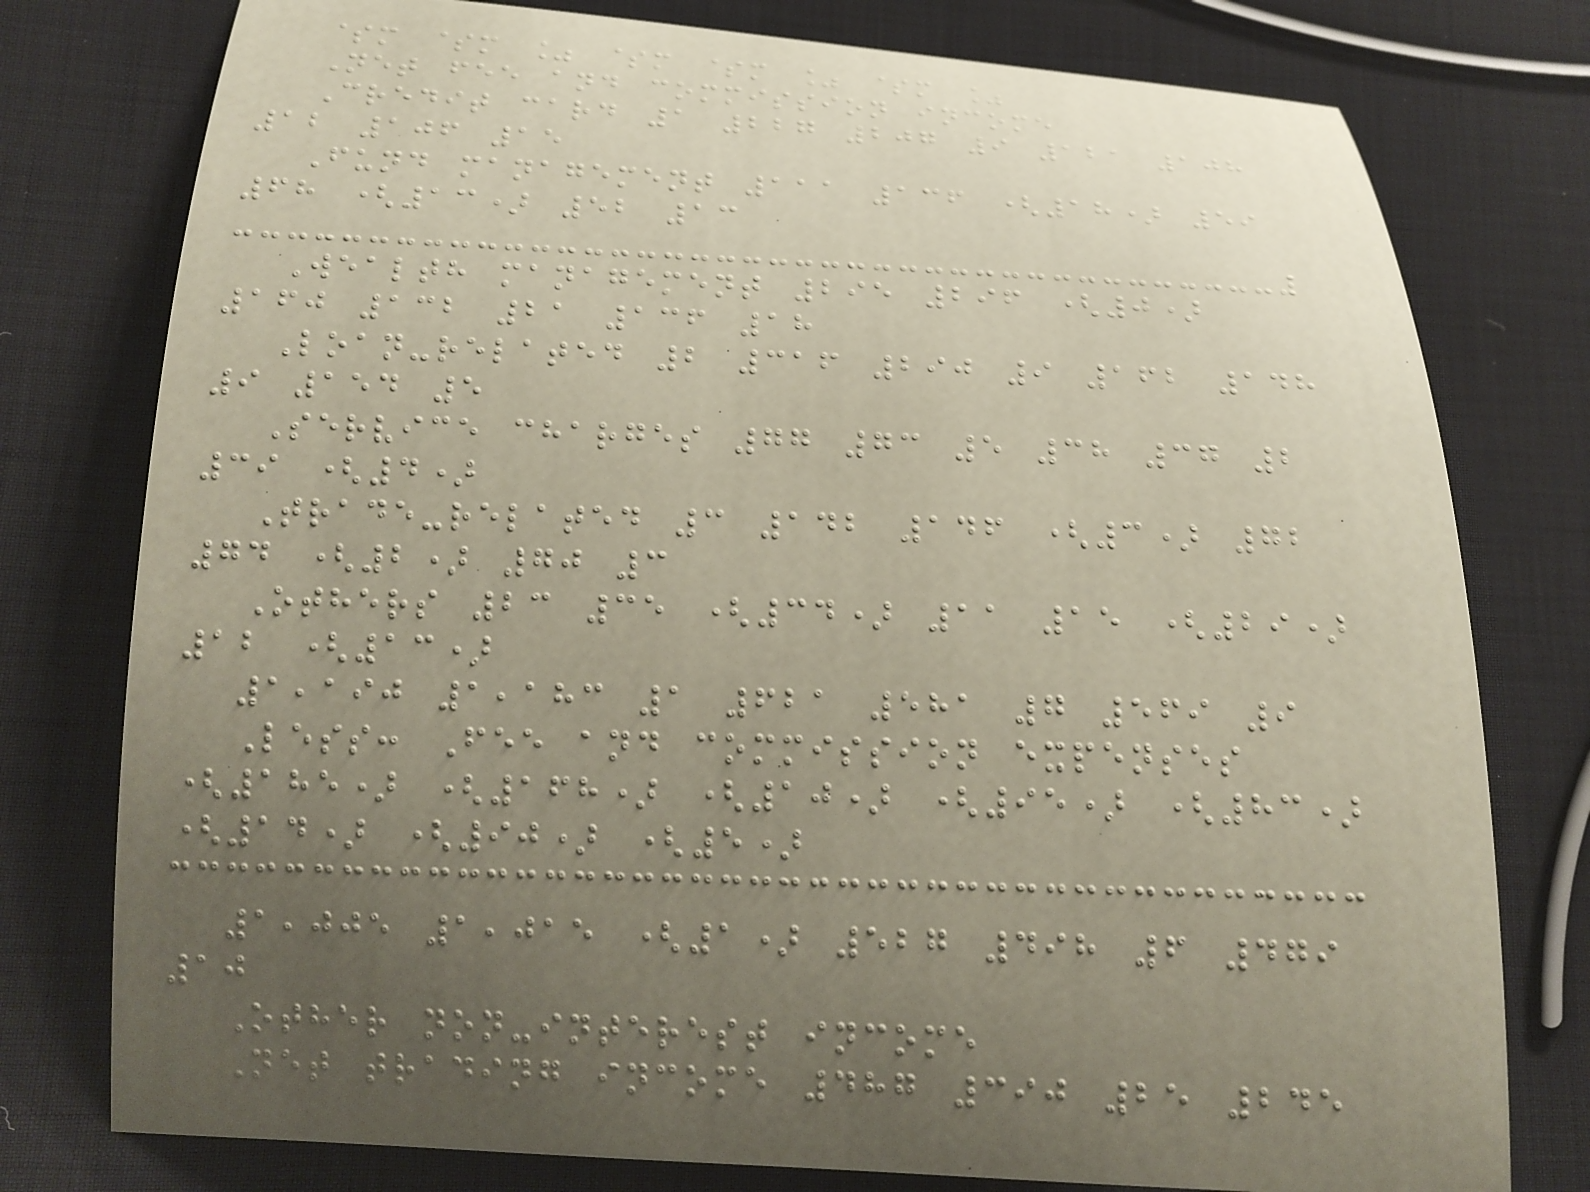$m $m % $m $m % $m %
Net fee and commission income
Credit card 1 227 207 9 121 108
12 106 15
Fund management 111 136 (18) 59
68 (13) 52 13
Wealth management 295 296 (0)
160 132 21 136 18
Loan-related 2 316 290 9 162 148
9 154 5
Service charges 77 73 5 38 37 2
39 (4)
Trade-related 3 142 146 (3) 72
74 (2) 70 3
Others 23 35 (34) 11 15 (29)
12 (13)
1,190 1,183 1 621 581 7 569 9
Less: Fee and commission expenses
(185) (168) (10) (95) (83)
(14) (90) (5)
1,005 1,015 (1) 527 498 6 479
10
Other non-interest income
Net trading income 487 390 25 245
